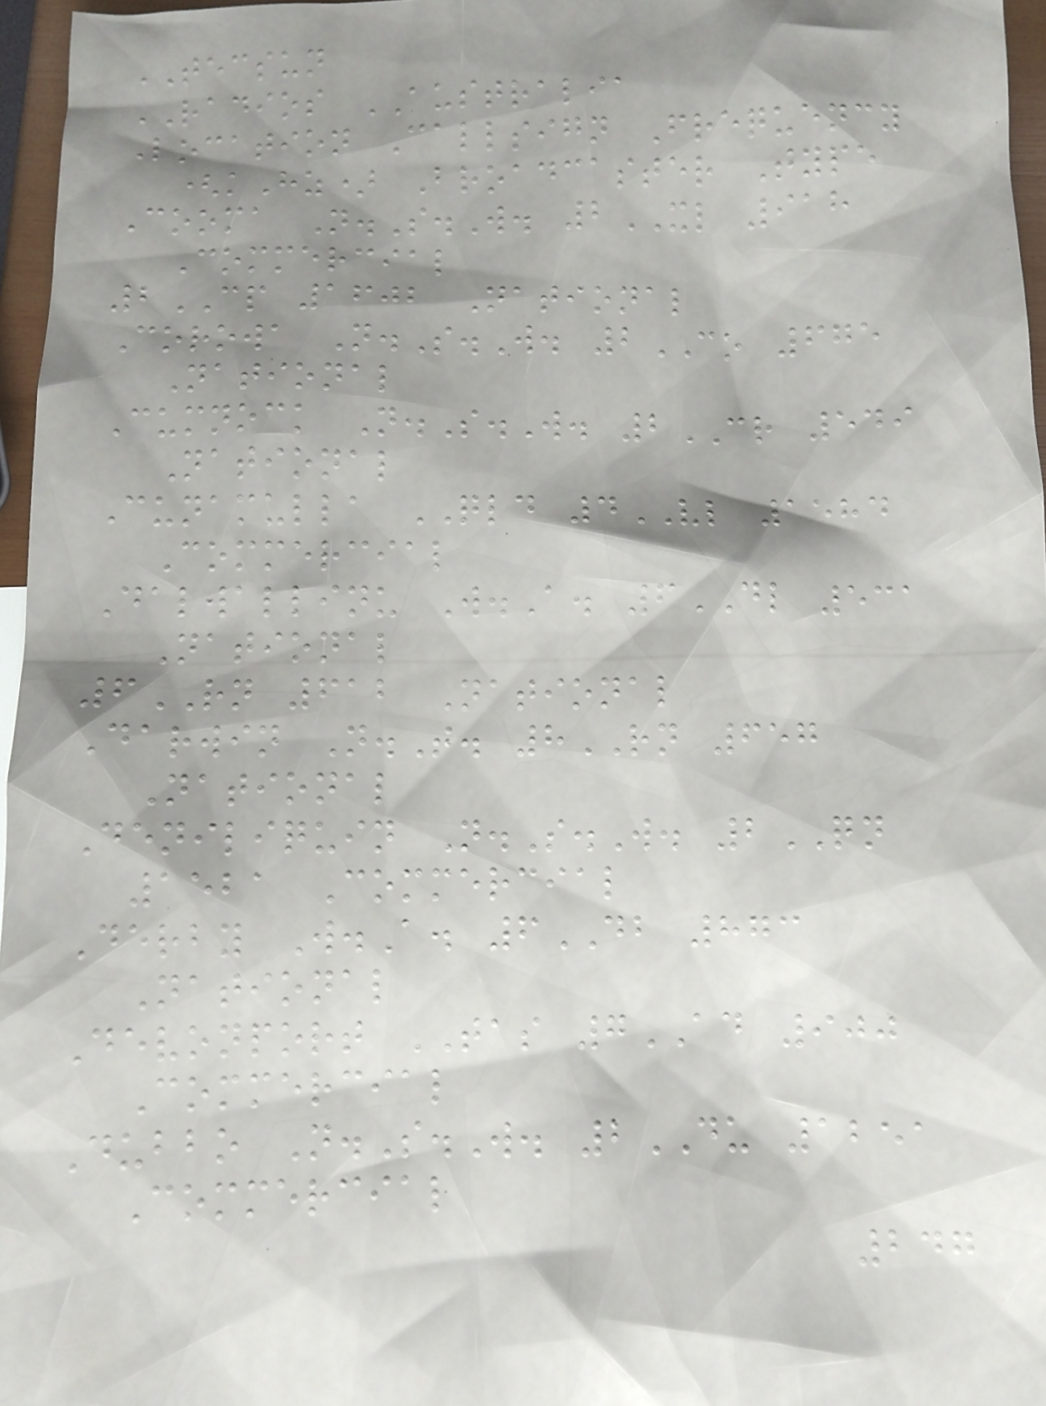TECSUN
RADIOS AUSTRALIA
Location Callsign Frequency
(kHz) Broadcaster Type
Cooma N.S.W. 2XL 918
Commercial
2CP 1602 National
Corowa N.S.W. 2CO 675
National
Cumnock N.S.W. 2CR 549
National
Cunamulla QLD 4VL 1584
Commercial
Dalwallinu W.A. 6DL 531
National
6RN 612 National
Darwin N.T. 8RN 657
National
Deniliquin N.S.W. 2QN
1521 Commercial
Derby W.A. 6DB 873
National
Devonport TAS 7AD 900
Commercial
Dubbo N.S.W. 2DU 1251
Commercial
247
